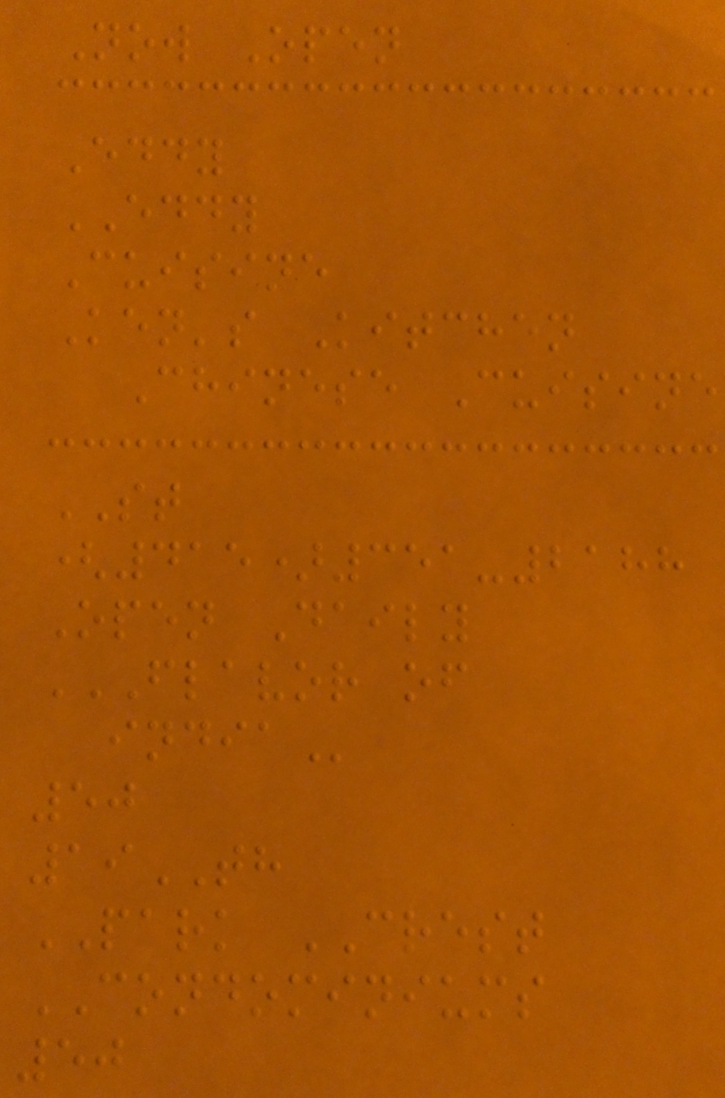Now Open
Eddy
EDDY
Cuisine
Ken's Kitchen
Chinese Cuisine
ST
(415)351-2188
Open Daily
FLAVOR OF
INDIA
50
19TH
PARK CREST
CONDOMINIUMS
50
